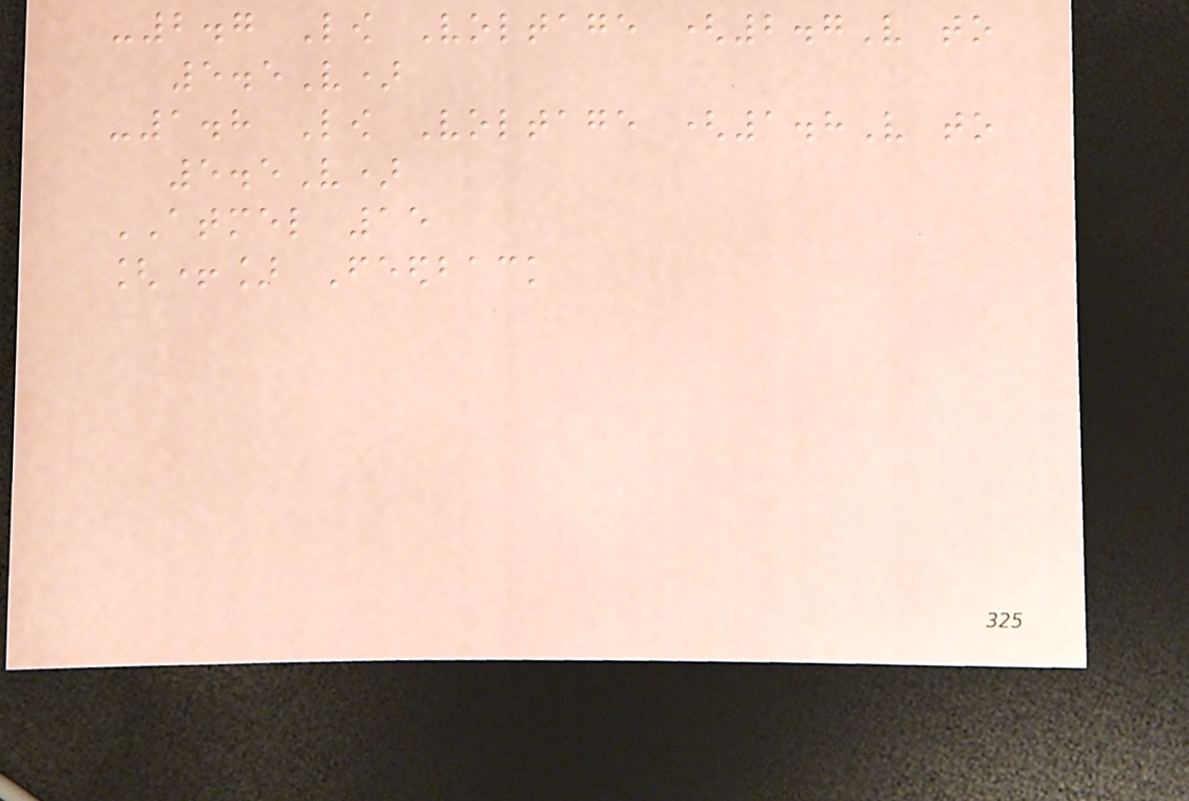-2.7 Low Voltage (2.7V to
5.5V)
-1.8 Low Voltage (1.8V to
5.5V)
ATMEL 15
[+] Feedback
